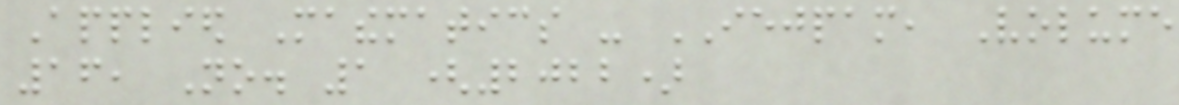Applied Mathematics - IEJPAM, Volume
16, No. 1 (2022)
